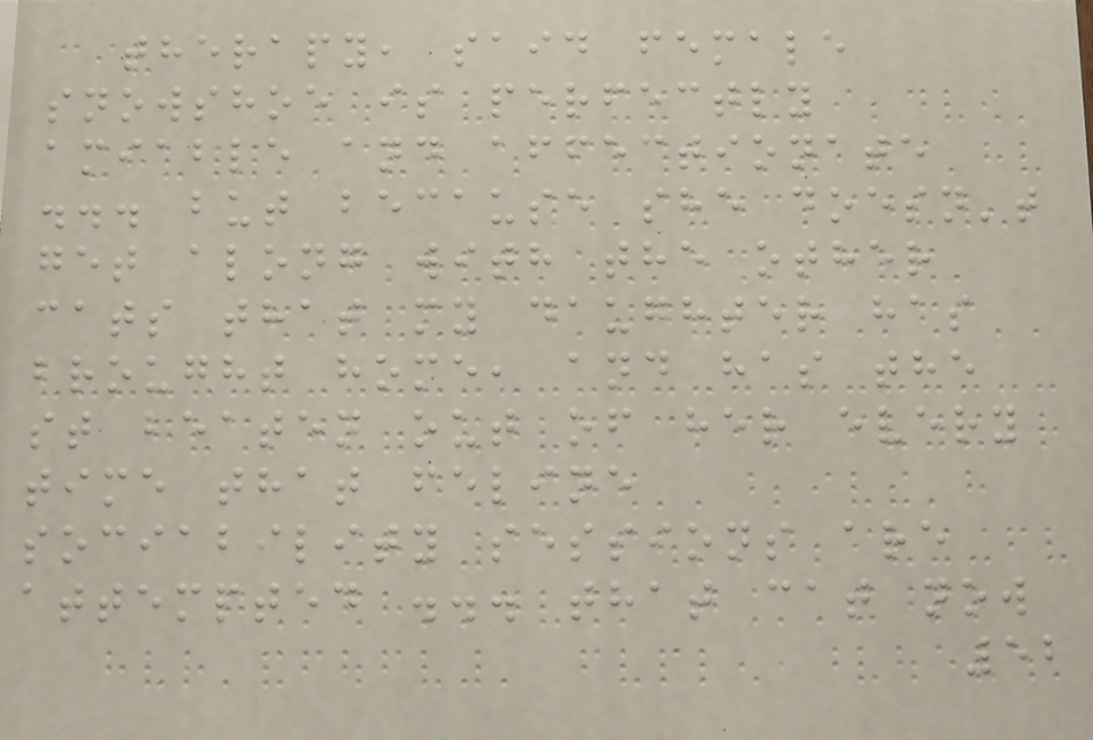therapy, said female
snowshoe is perfectly
amiable and affectionate
... but because she doesn't
get along with the other
cats that my daughter has
brought home, and has the
st beaten out of her every
time that feline
sociability sessions are
attempted ... that cat now
52
